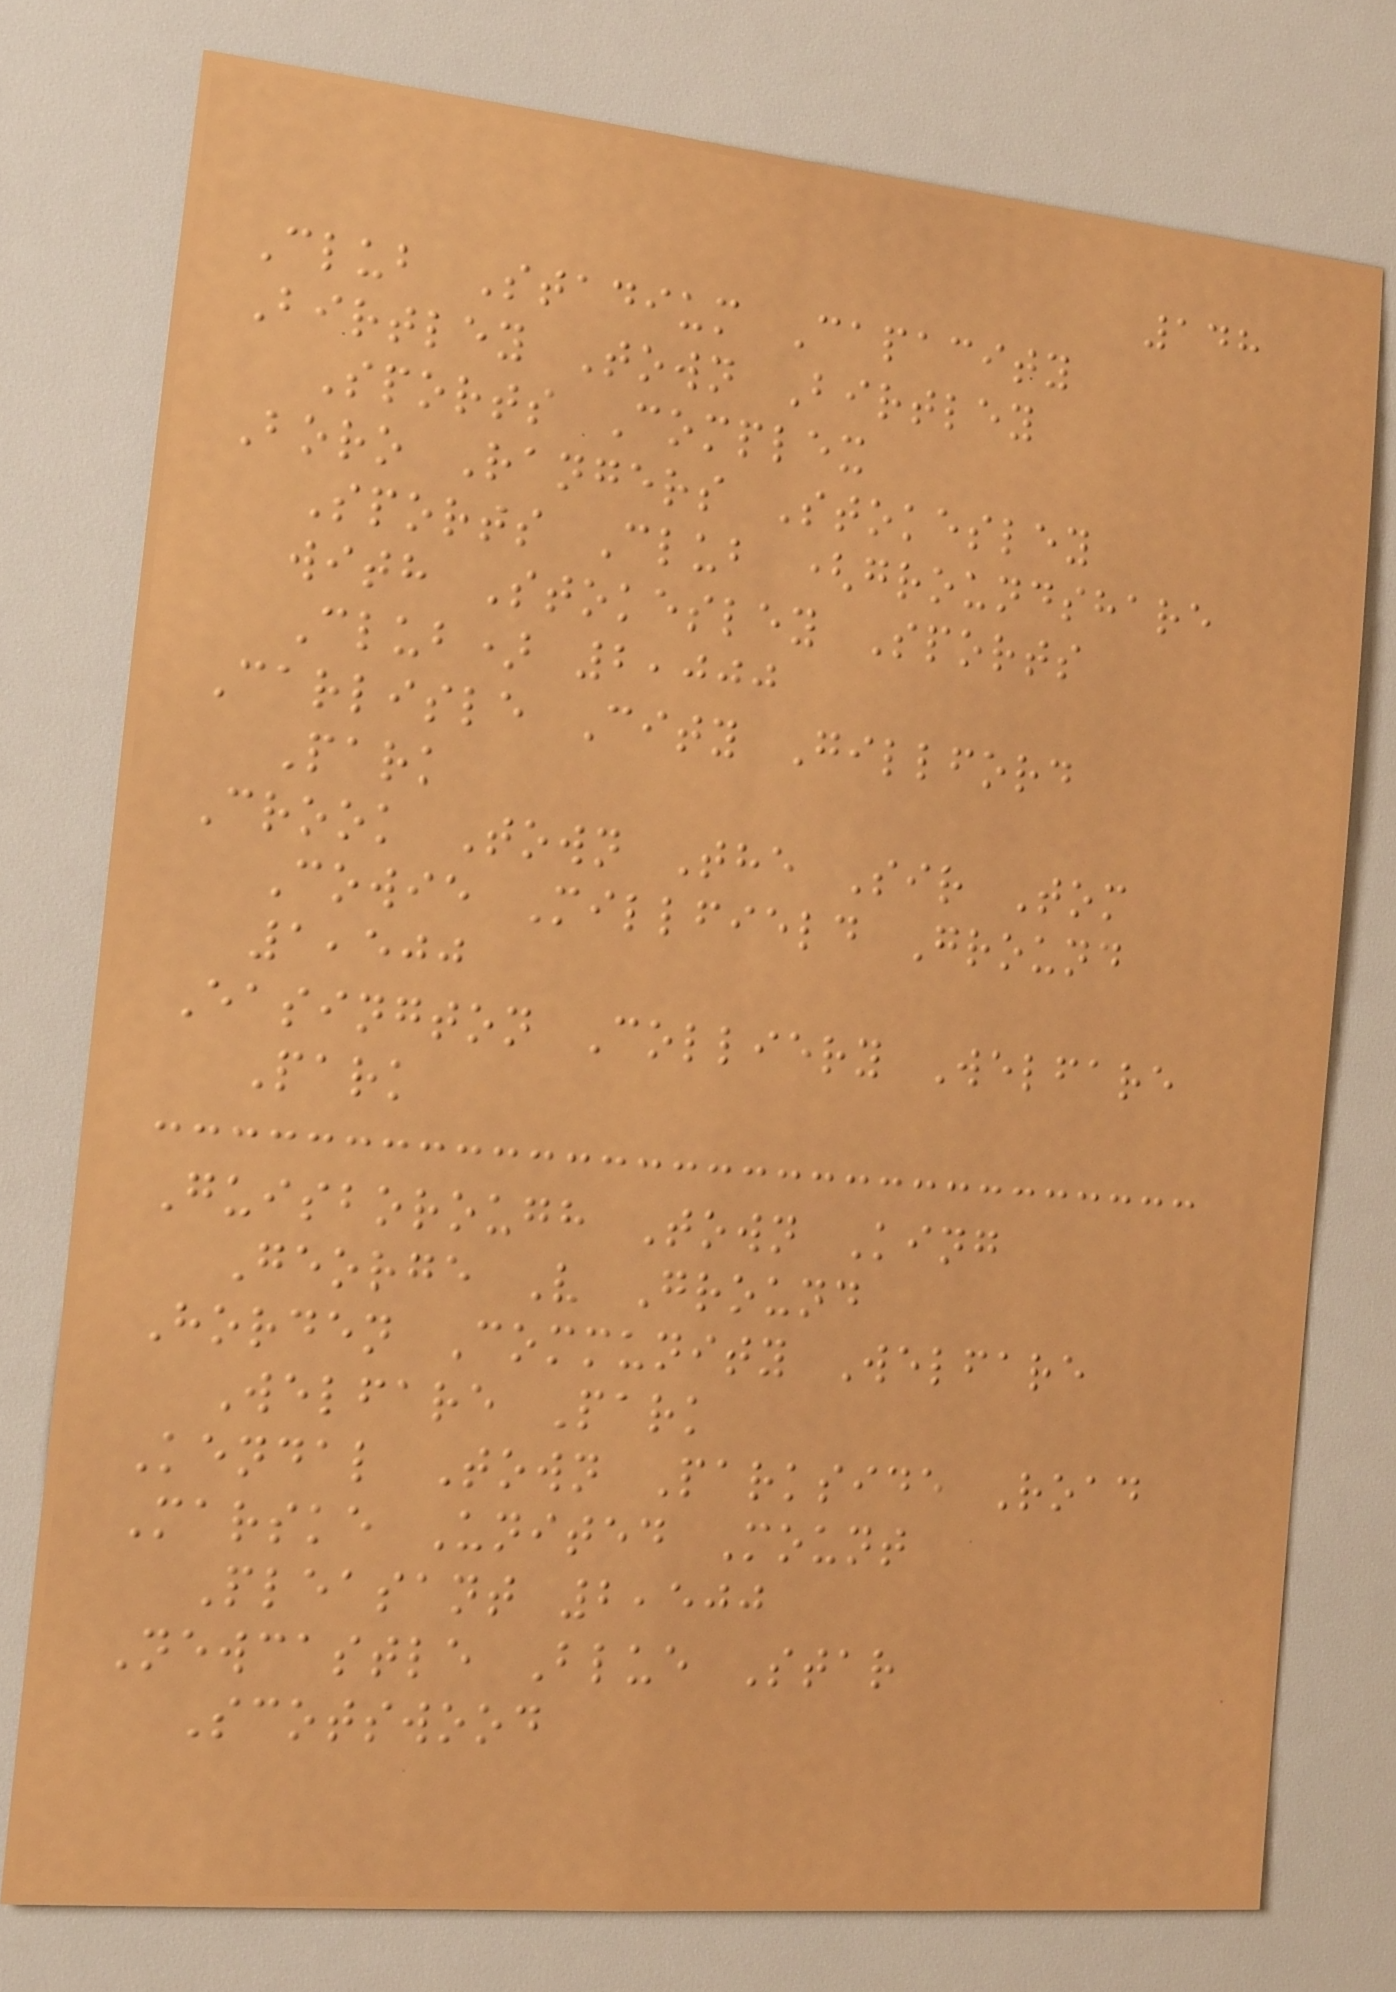148
Club Stadium Capacity
Birtley Town Birtley
Sports Complex
Boro Rangers Stokesley
Sports Club (groundshare
with Stokesley Sports
Club) 2,000
Carlisle City Gillford
Park
Crook Town The Sir Tom
Cowie Millfield Ground
1,500
Easington Colliery Welfare
Park
Guisborough Town King
George V Ground
Horden Community Welfare
Welfare Park
Kendal Town Parkside Road
Marske United Mount
Pleasant 2,500
Newcastle Blue Star
Scotswood
